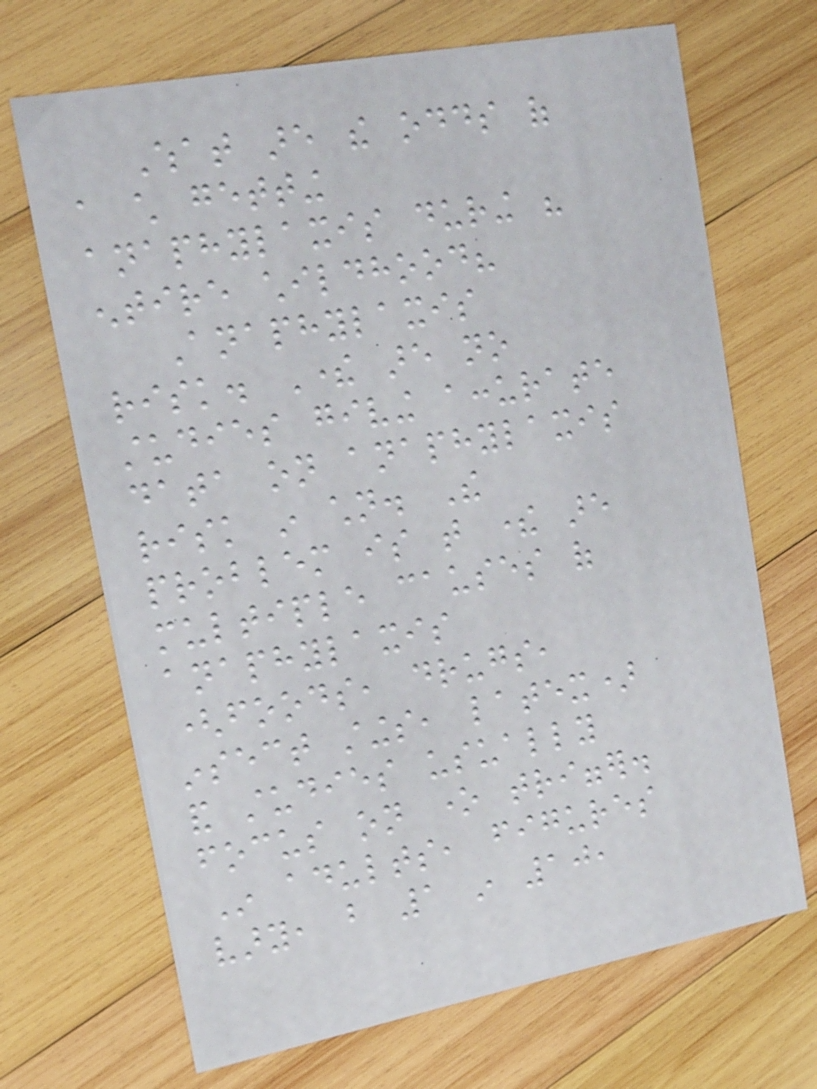What are the odds of
a child getting
anaphylaxis during his
entire childhood?
Anaphylaxis
risk. There are no
studies giving accurate
data on anaphylaxis
risk in children. The
problem is that there are
multiple causes of
anaphylaxis
(foods, drugs,
insect stings, latex)
and studies usually
focus on one trigger.
In adults, figures
vary, but 1 in 10,
